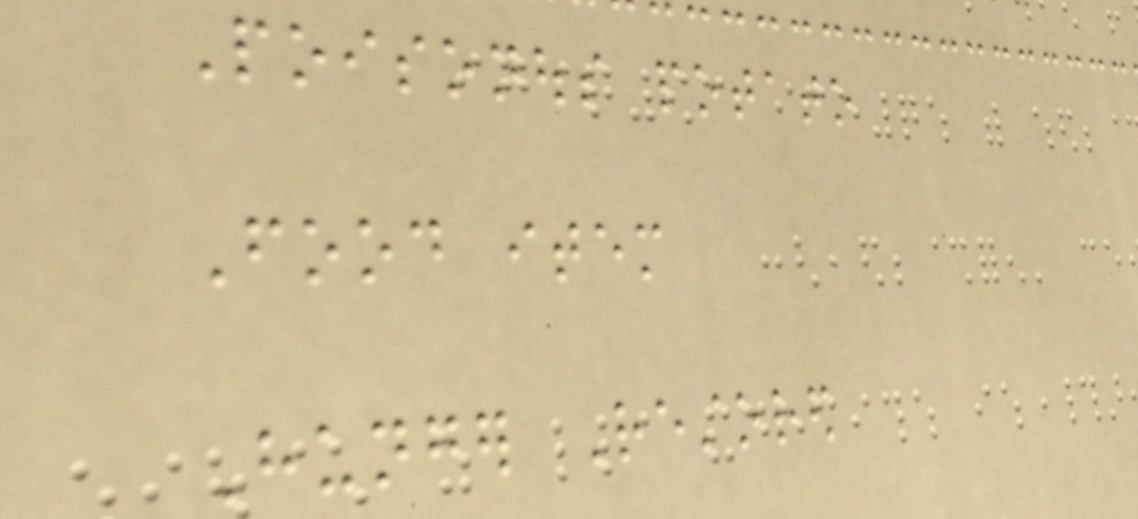Poisonous potato
Food item
Hunger Restored
